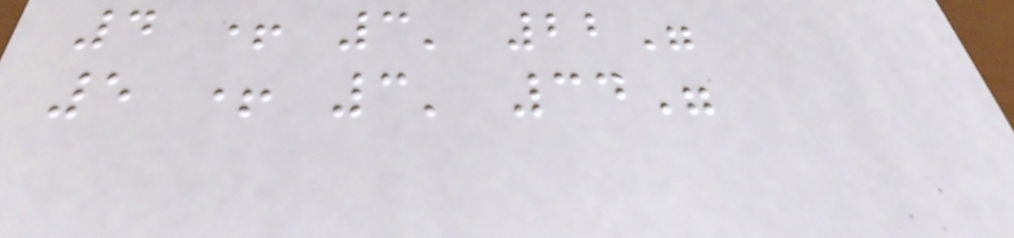4 + 3' 22"
5 + 3' 34"
